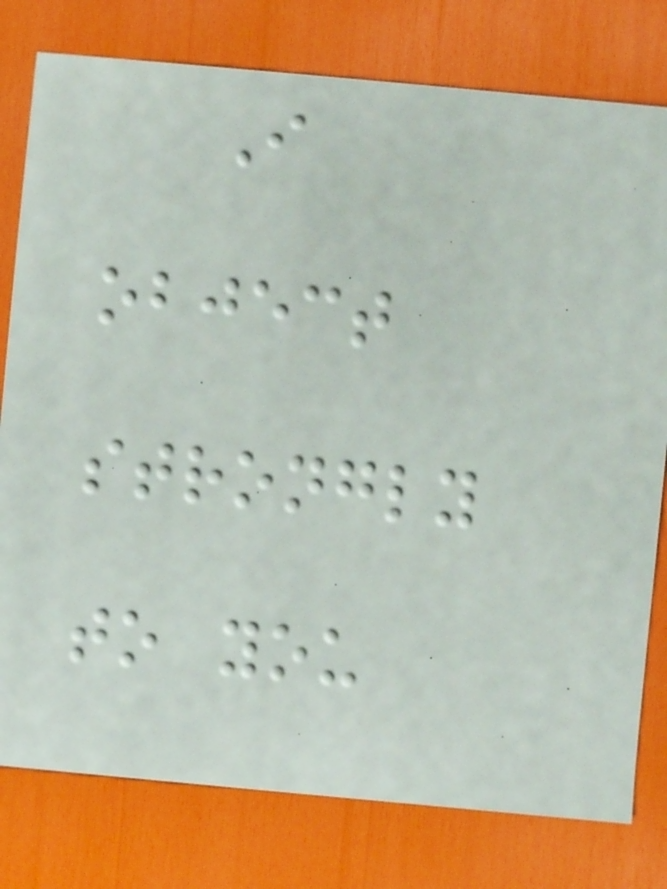I
object
strongly
to you
